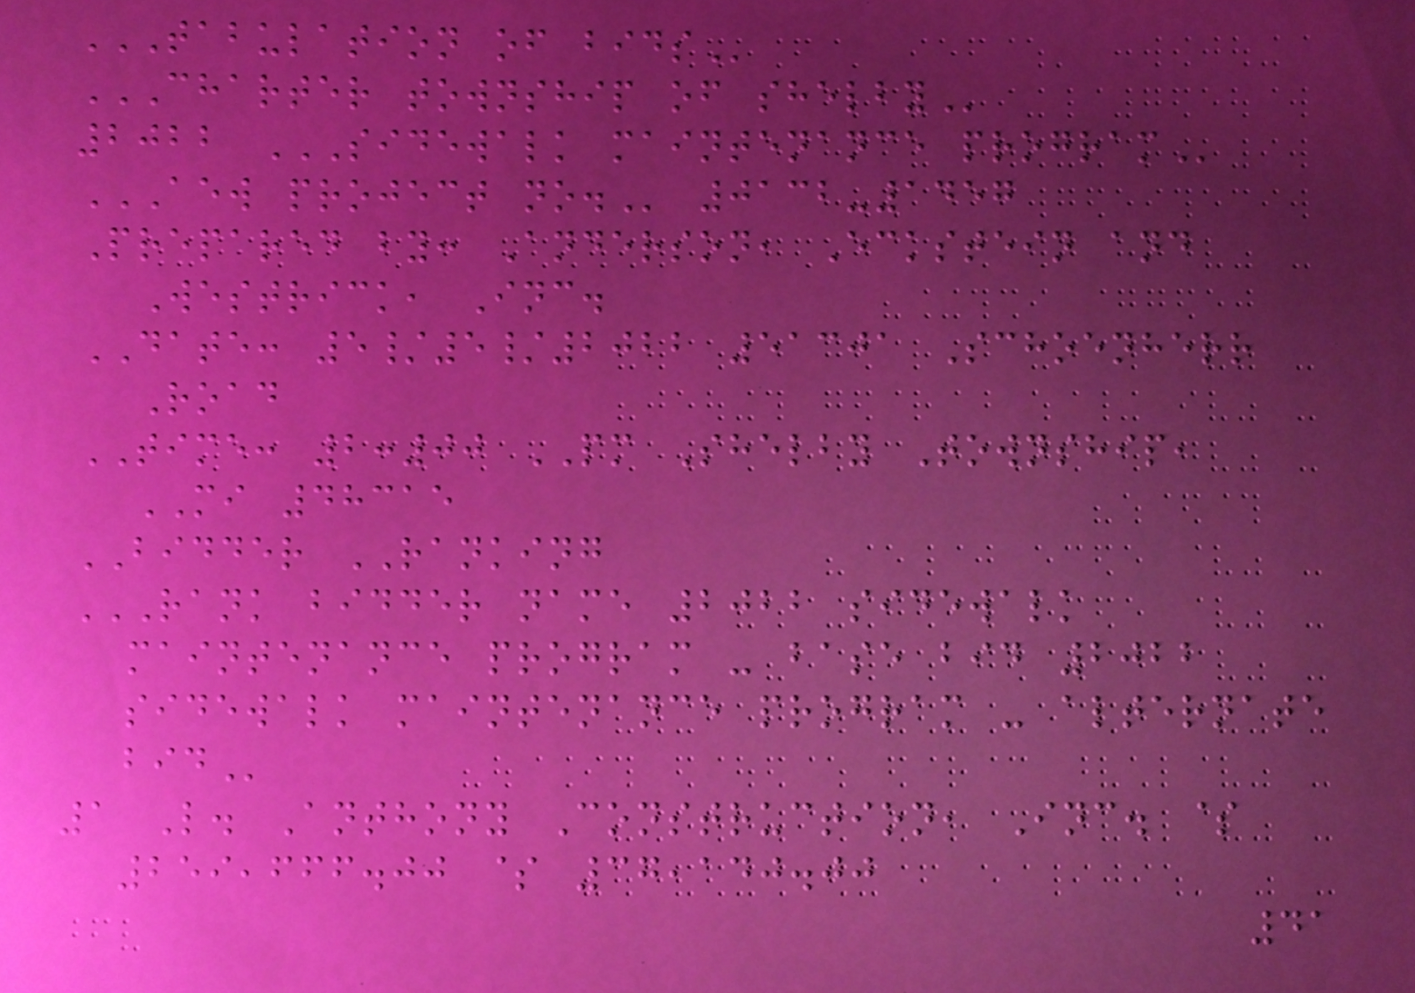TABULATION OF BIDS
CHARTER TOWNSHIP OF SHELBY
2022 SIDEWALK MAINTENANCE PROGRAM
AEW PROJECT NO. 0132-1457
Prepared by: Anderson, Eckstein and
Westrick, Inc.
DATE: 5/5/2022 51301 Schoenherr
Road
TIME: 2:00 PM Shelby Township,
MI 48315
BIDDER RANKING
RANK BIDDER NAME 2022 SIDEWALK
MAINTENANCE PROGRAM - BASE BID 2022
SIDEWALK MAINTENANCE PROGRAM - ALTERNATE
BID
1 L. Anthony Construction, Inc. $
259,666.00 $ 37,140.00
41
